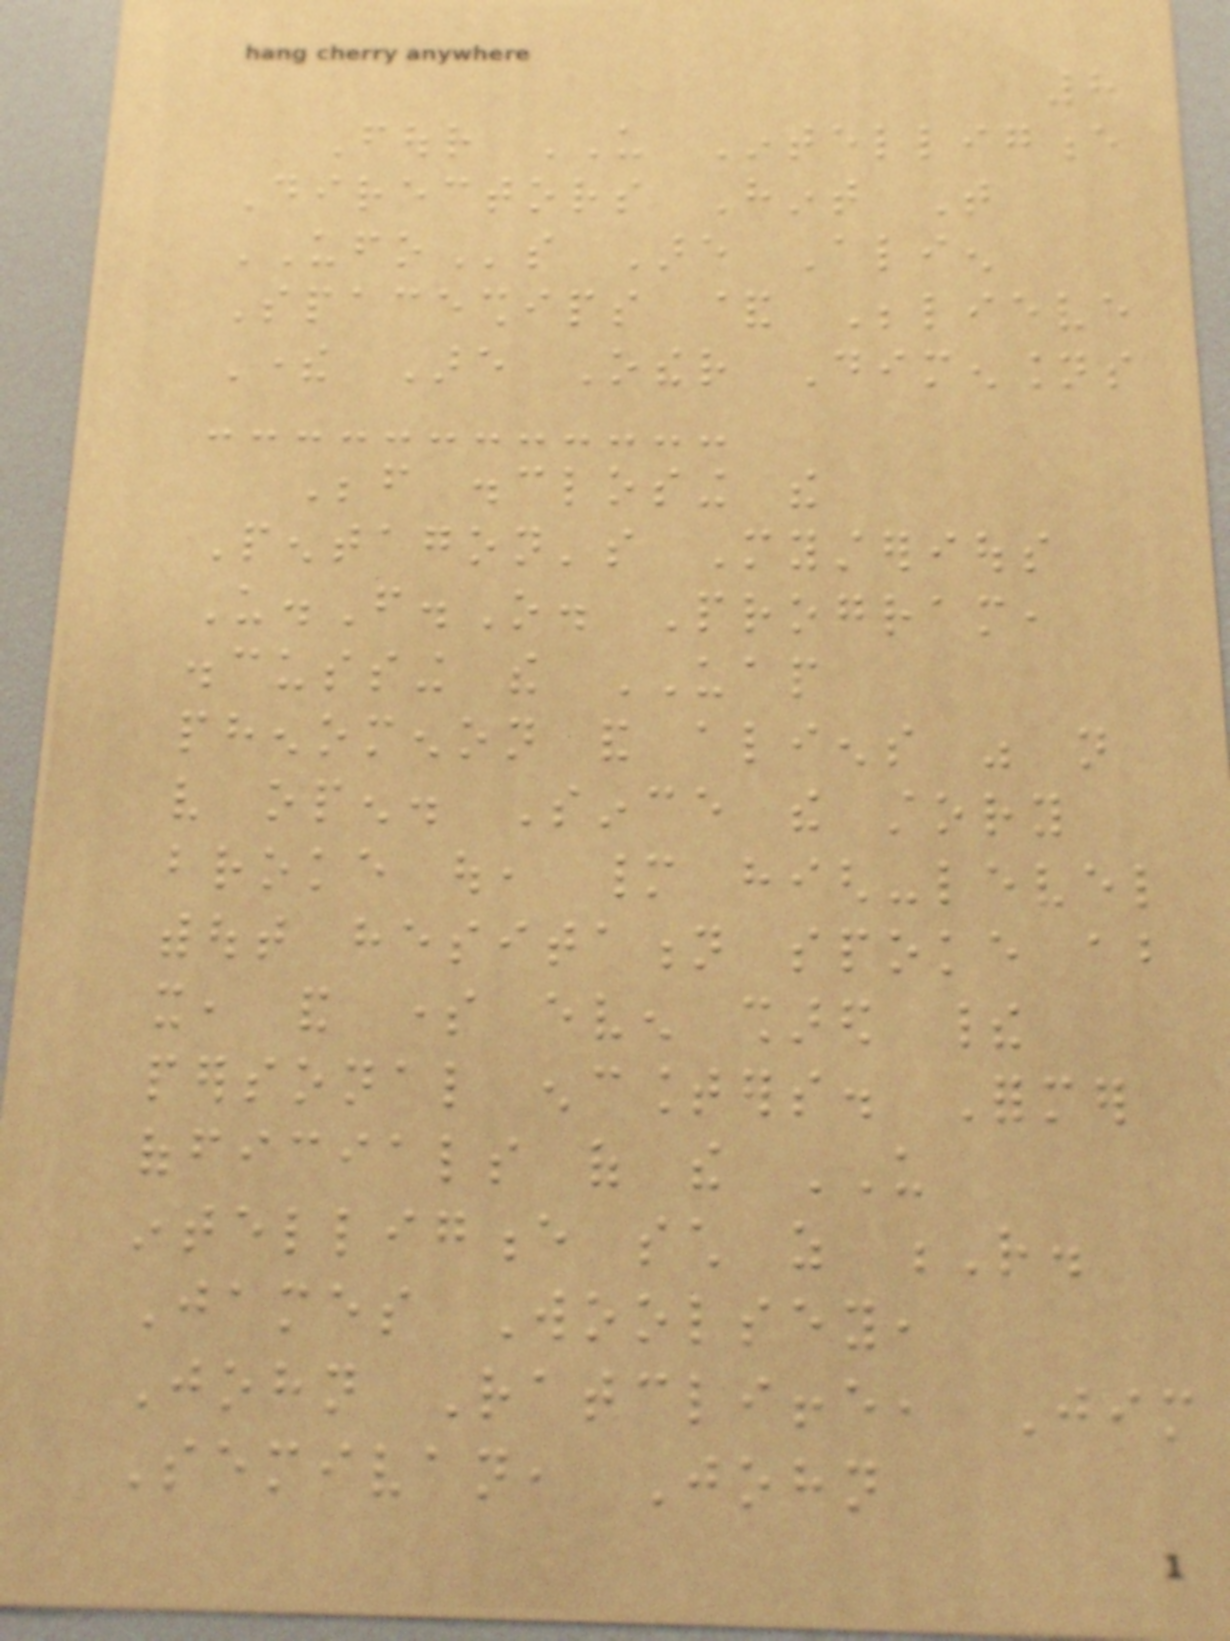8
Four US Intelligence
Directors Hint That
UFOs Are Alien
Spaceships & Believe
There Are Other Dimensions
Before disclosing the
Pentagon's Mysterious
U.F.O. Program,
discussing the UAP
phenomenon and aliens was not
very open. Since the story
broke out, many high-level
without hesitation spoke about
it, and some even shared their
personal encounters. Former
officials of the US
intelligence such as R.
James Woolsey,
John Ratcliffe, Jim
Semivan, John
